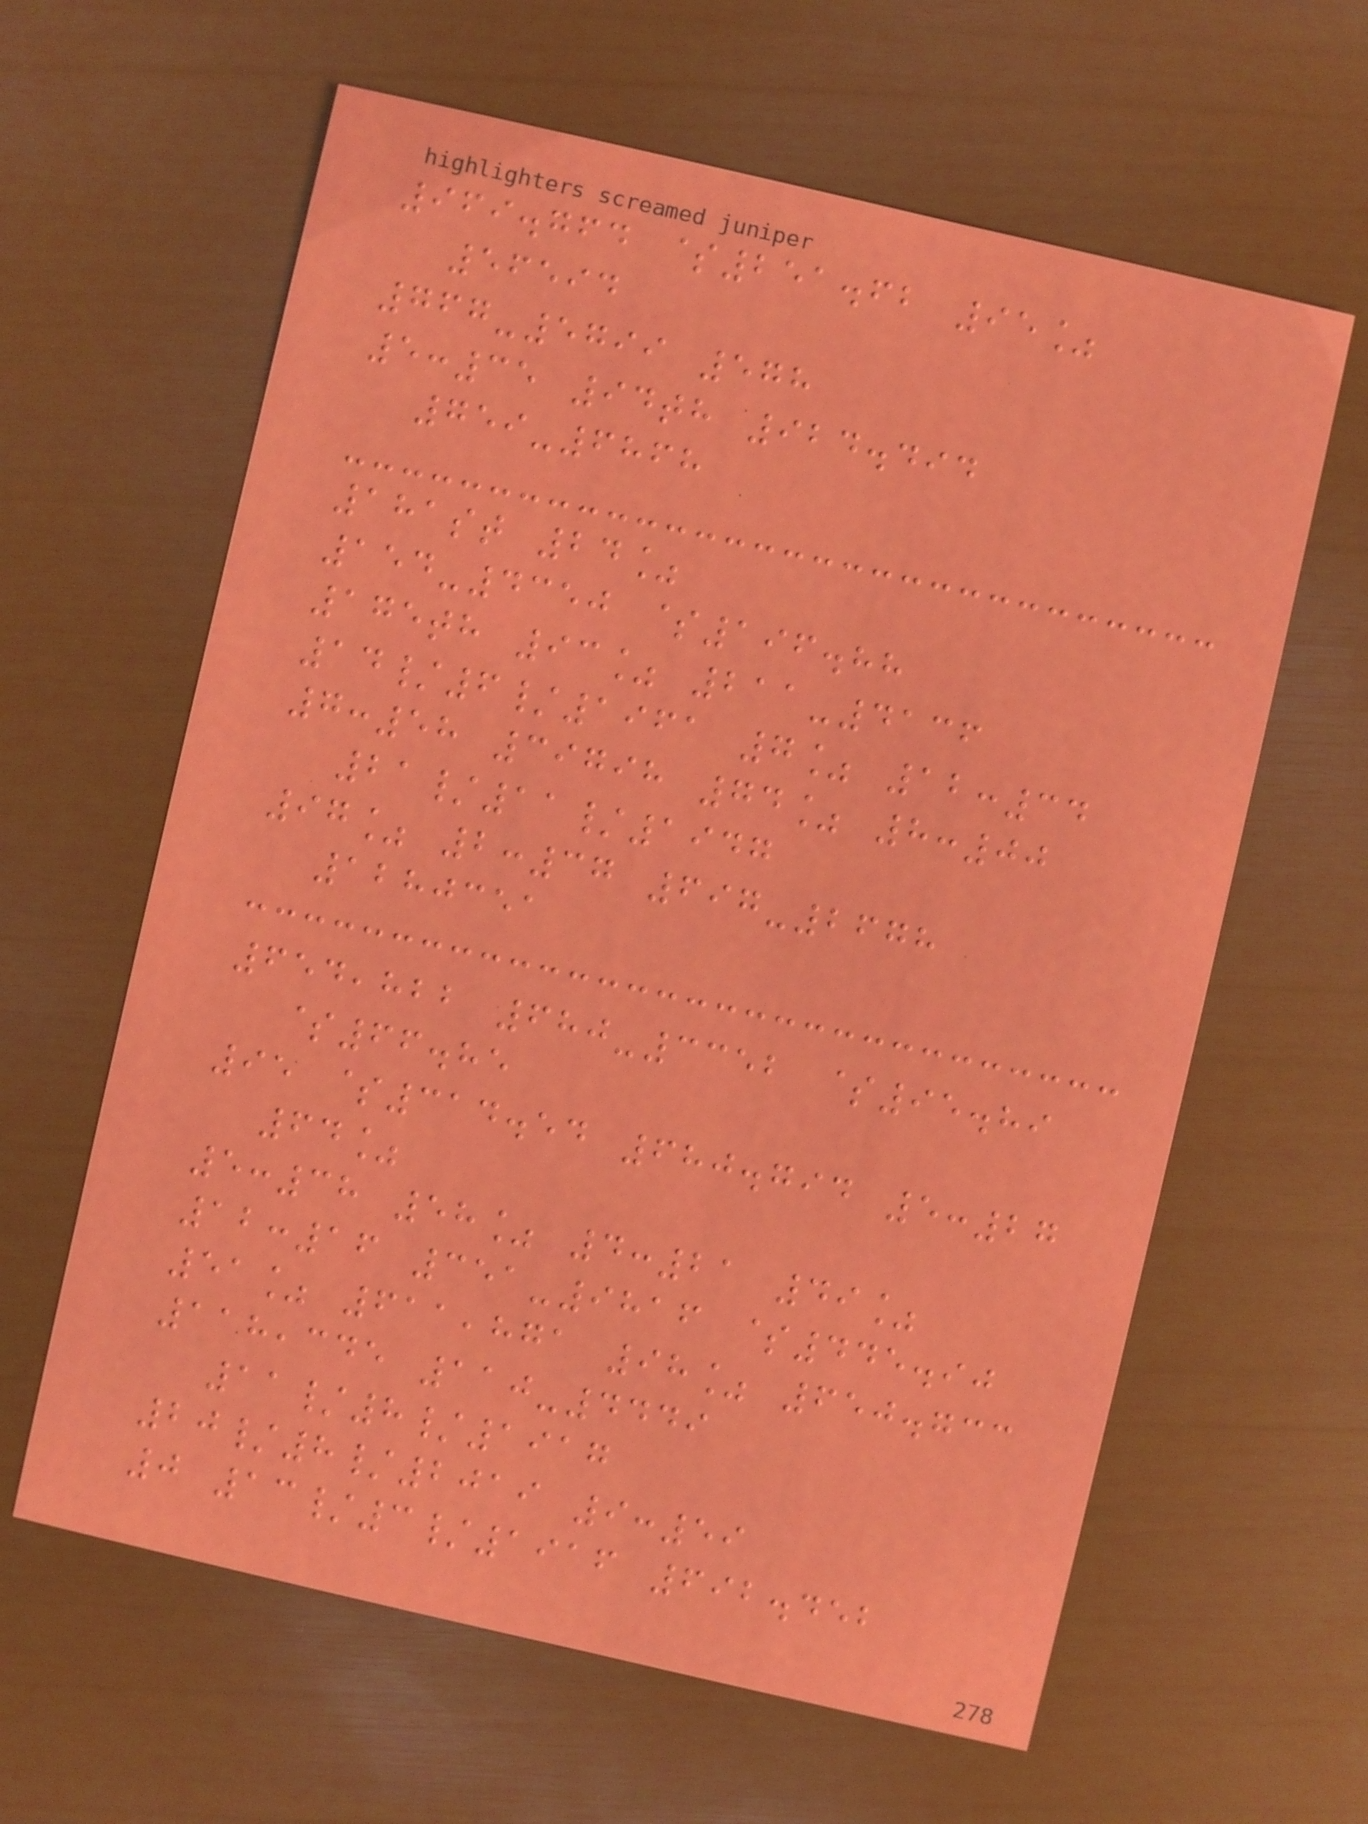969.764 $251.62 95%
56594
767-5799 578
5:35 94th 924.494
759-6868
181st 24%
154-4350 $196.88
175th 93% 211-4136
14/6/1961 7% 12:34
7:58 39798 74% 8:00
21/11/1947
97% 2:37 697-2678
1280351
654,822 680-3352 $95.89
$66.85
95 $314.54 680.794 5:27
64%
5:38 58% 4:21 49%
12:16 351-9816 $445.90
51% 611,871 98% 650.733
118,345 110-4449
11/8/1917
20/8/2019 9:59
0 13/3/1916 692.452
